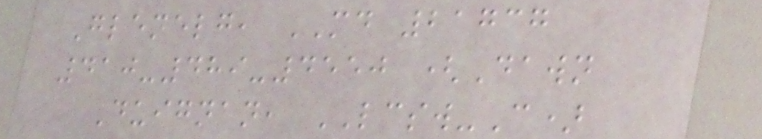Glenelg, MD 21737
410-489-4550 (Dawn
Duignan, LCSW-C)
